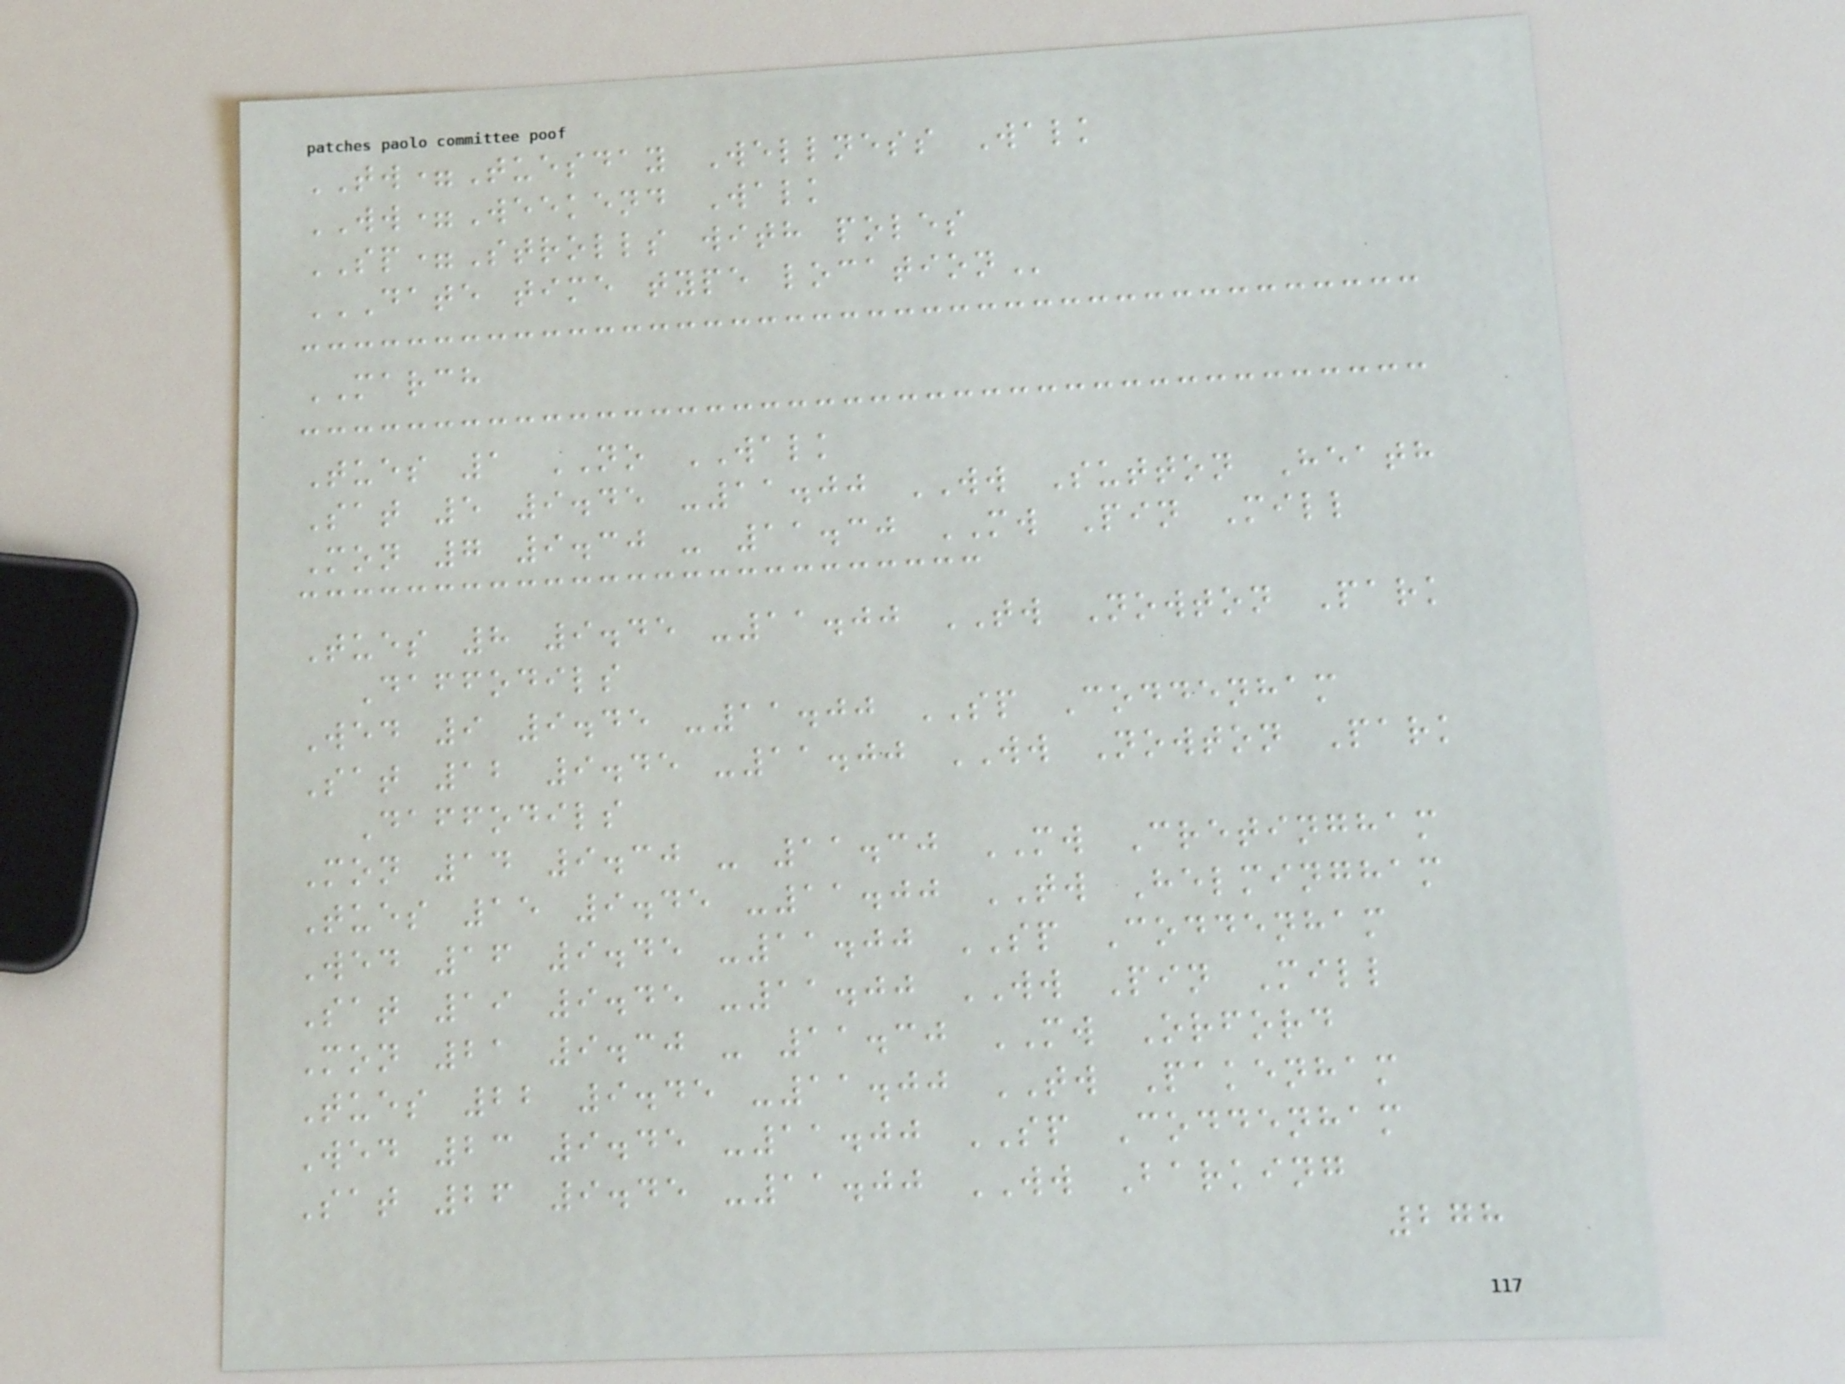TW=Tuesday Wellness Walk
WW=Weekend Walk
SP=Strolls with poles
DATE TIME TYPE LOCATION
MARCH
Tues 1 NO WALK
Sat 5 9.45 -11.00 WW Sutton Heath
Mon 7 9.30 - 11.30 MW Pin Mill
Tues 8 9.45 -11.00 TW Nowton Park
Daffodils
Wed 9 9.45 -11.00 SP Coddenham
Sat 12 9.45 -11.00 WW Nowton Park
Daffodils
Mon 14 9.30 - 11.30 MW Cretingham
Tues 15 9.45 -11.00 TW Helmingham
Wed 16 9.45 -11.00 SP Coddenham
Sat 19 9.45 -11.00 WW Pin Mill
Mon 21 9.30 - 11.30 MW Orford
Tues 22 9.45 -11.00 TW Pakenham
Wed 23 9.45 -11.00 SP Coddenham
Sat 26 9.45 -11.00 WW Barking
278
